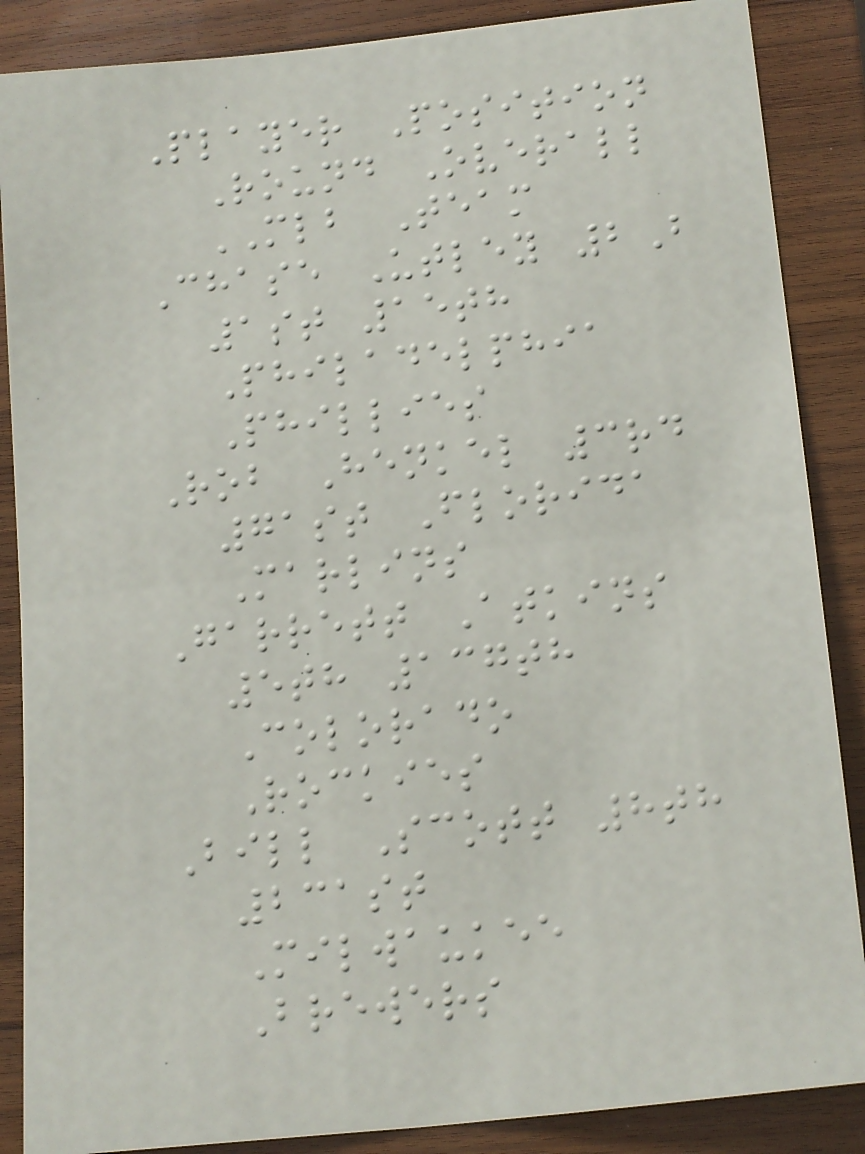Player Position
Round Overall
MLB Team
Chase Utley 2B
1st 15th
Philadelphia
Phillies
Rob Henkel 3rd
71st Florida
Marlins
Garrett Atkins
5th 137th
Colorado
Rockies
Bill Scott 8th
231st
Milwaukee
Brewers
